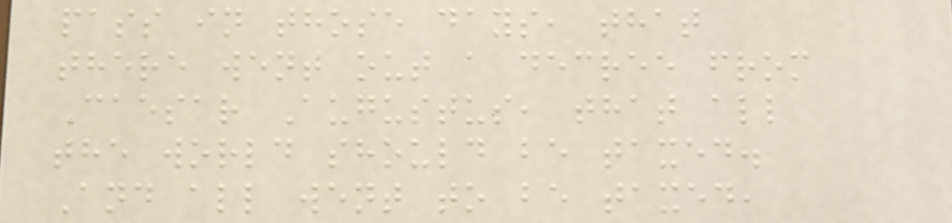pass in those days, that
there went out a decree from
Caesar Augustus, that all
the world should be taxed.
And all went to be taxed,
